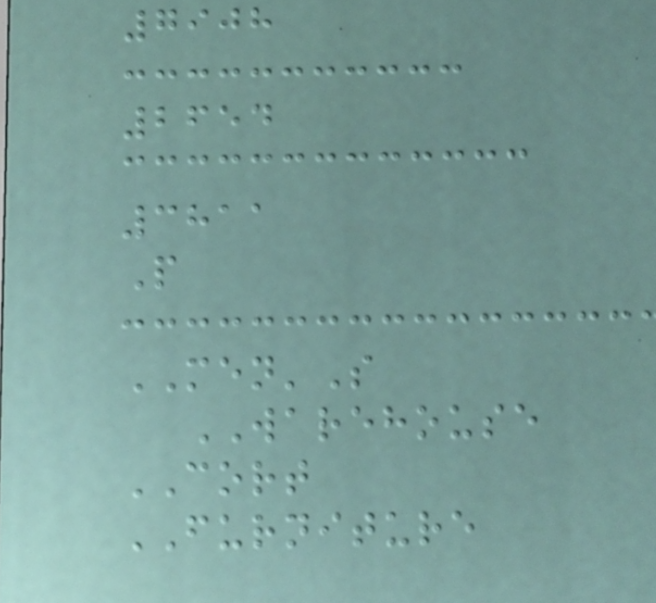7908
2654
3811
P
MEN'S
WAREHOUSE
CORT
FURNITURE
